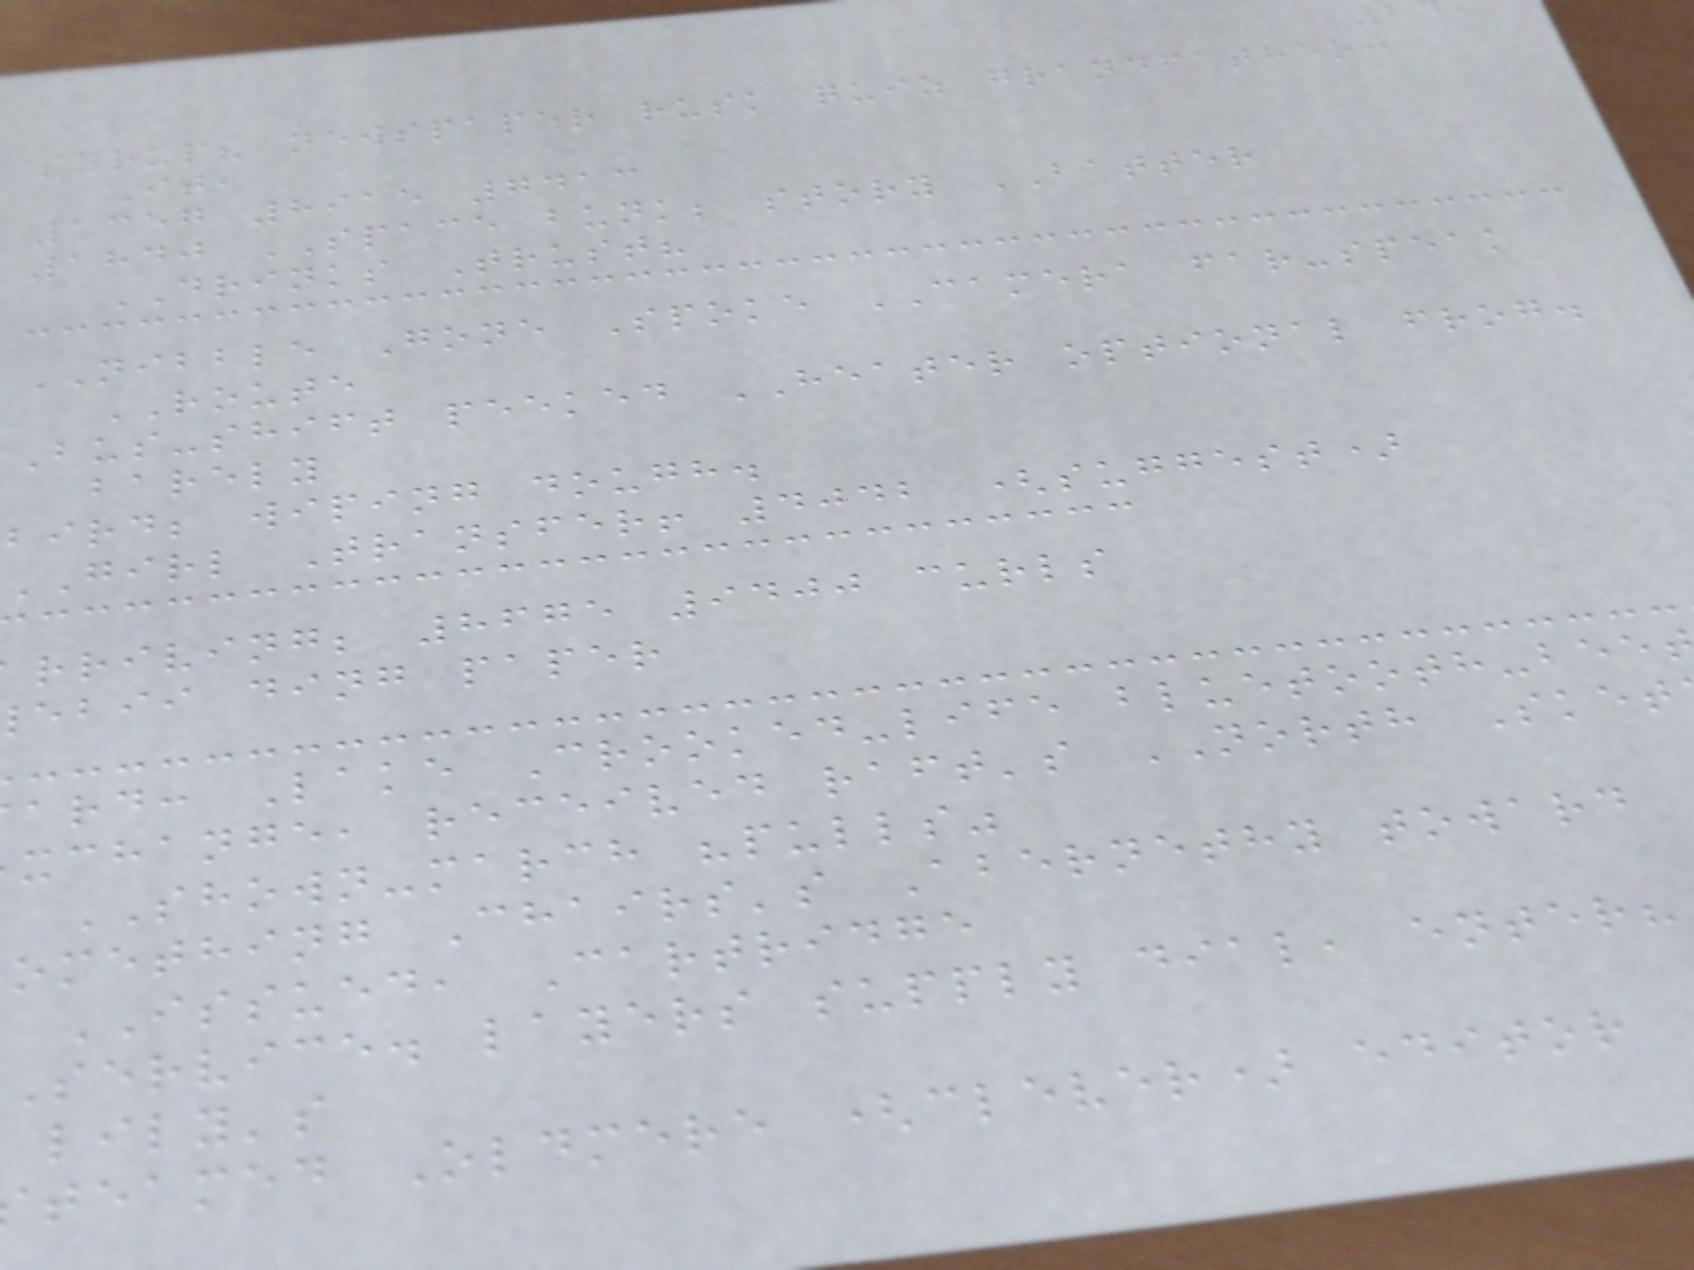syrup? newspaper rusk quiz grandfather:
It,
1357 8915 7413
1840 SPACE bunk; story BATTER
DRINKS Trust?
NIBBLE Gone Spoke CAMERA far-speak
ROUTE
Bus-shift peeked HEATER optional frog.
barely
bird; wiping dough.
GIRL Transfer! 4042 (suggest)
rriving; 8675 9400 curls
ebii ding paper
ard: Lake Crooked-life bluetooth-bee
xchange, received raft's NORTH Sket
SHOWN-march "pulls"
omething Chairs's Abernethy toward
ISSUED, Cartridge
service. layers supply dial, enter?
lily's
teamed Oldmere (clever) editor
